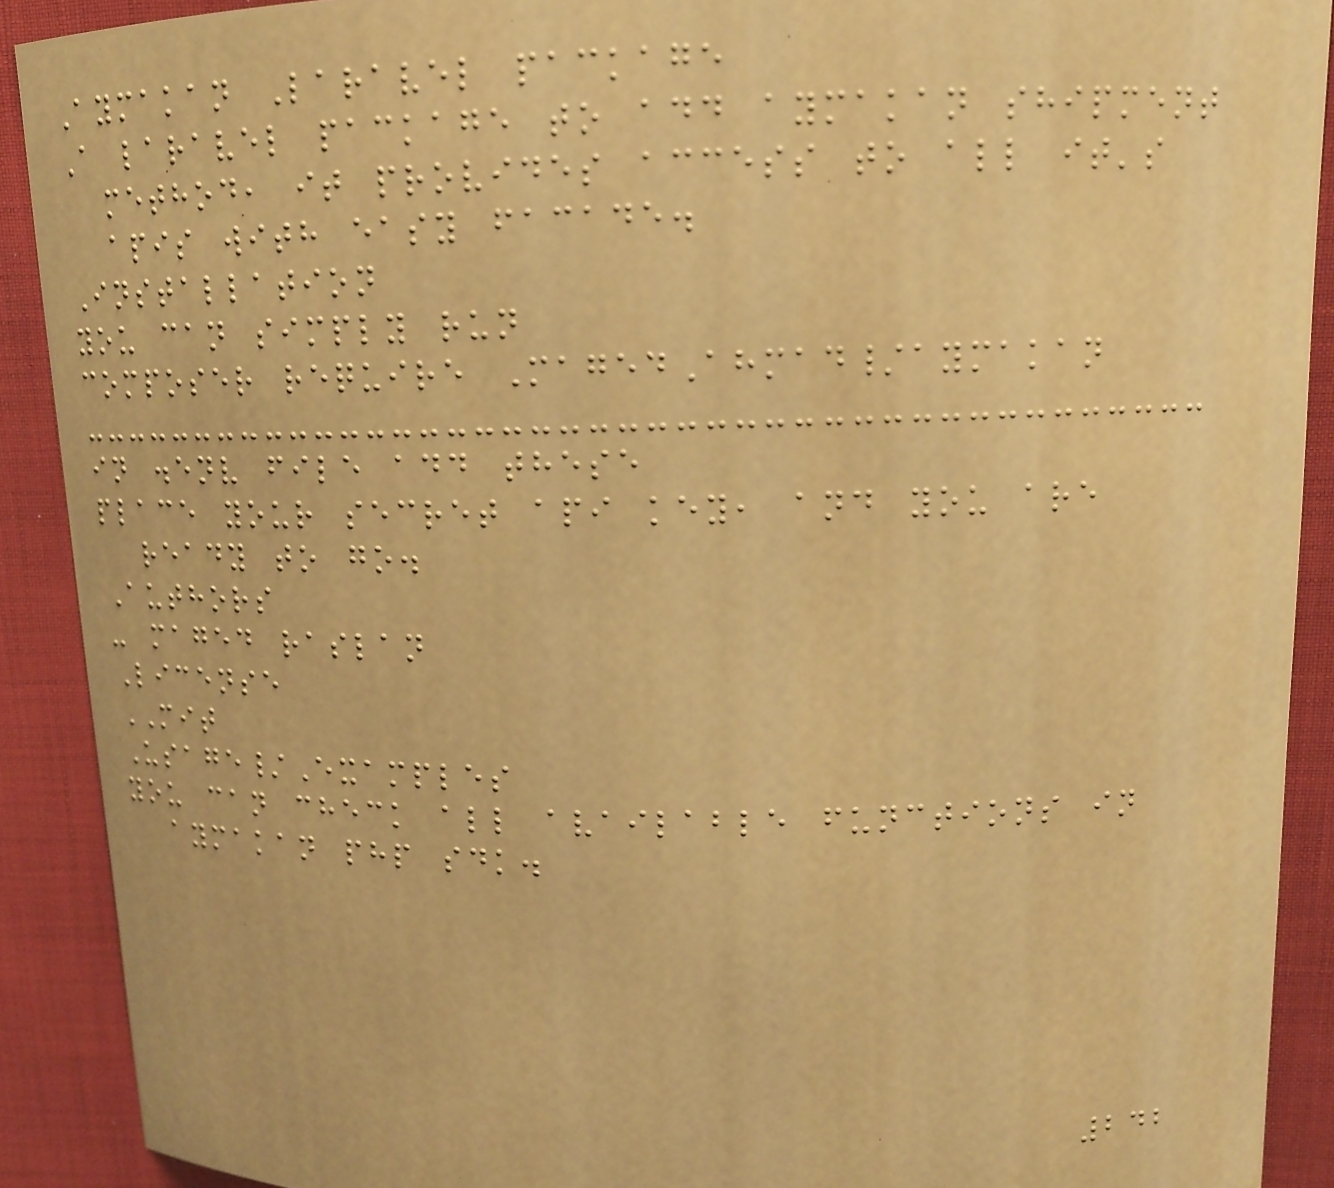Aymakan Laravel package
A laravel package to add aymakan shipment
method, it provides access to all it's
apis with easy facade.
Installation
you can simply run
composer require MagedAhmad/aymakan
in .env file add these
place your secret api key, and you are
ready to go.
Authors
- maged raslan
License
MIT
Usage/Examples
you can check all available functions in
aymakan php sdk.
242
